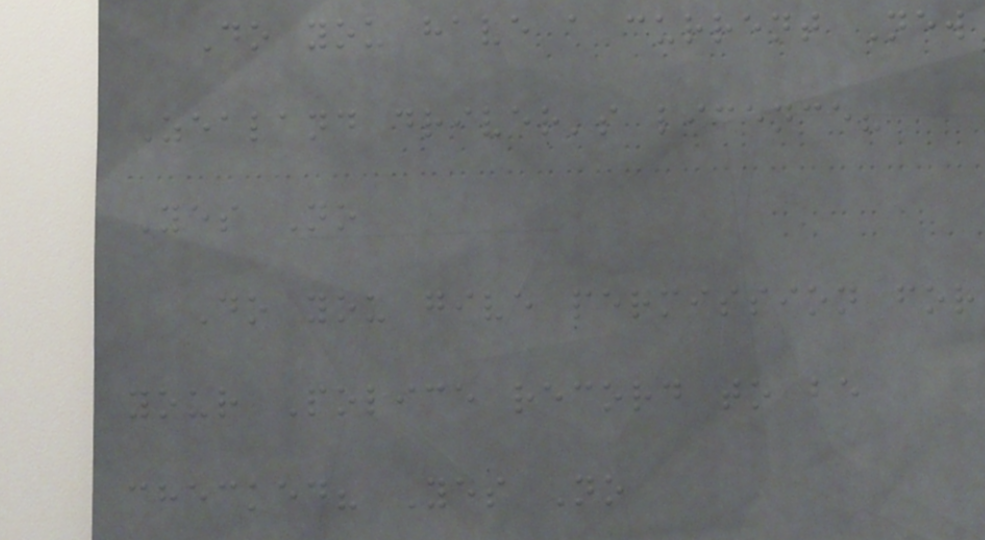Do you have a current New
Zealand driver's licence?
Yes No
Do you give permission for
your Police record to be
checked? Yes No
